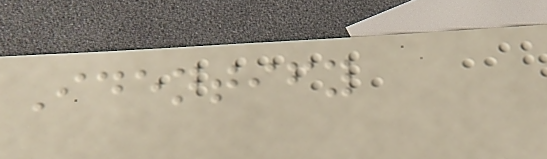Identify
